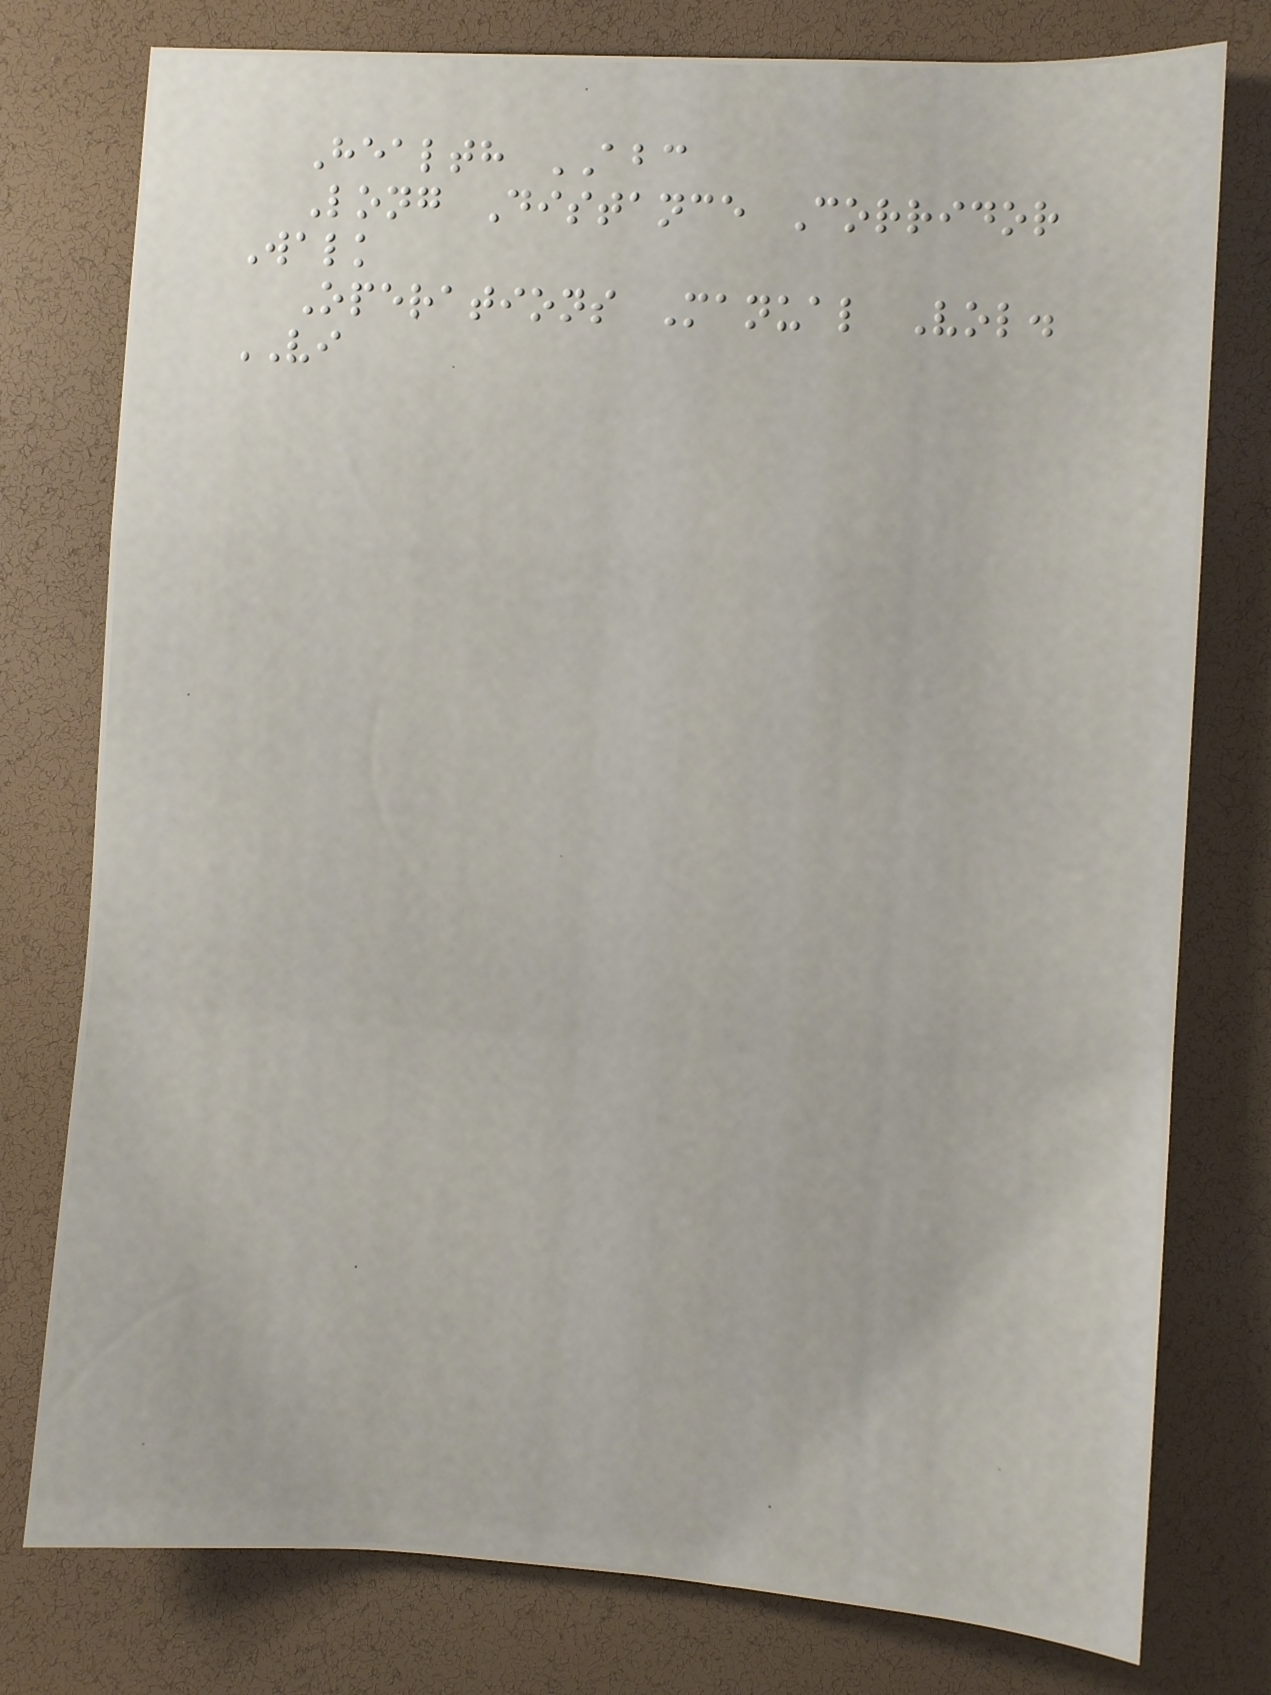Health ABC
Long Distance Corridor
Walk
Operations Manual Vol.
VI
